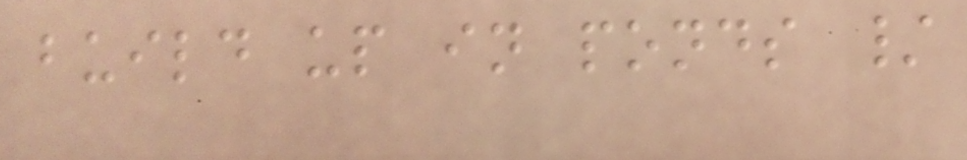build up in ponds /
